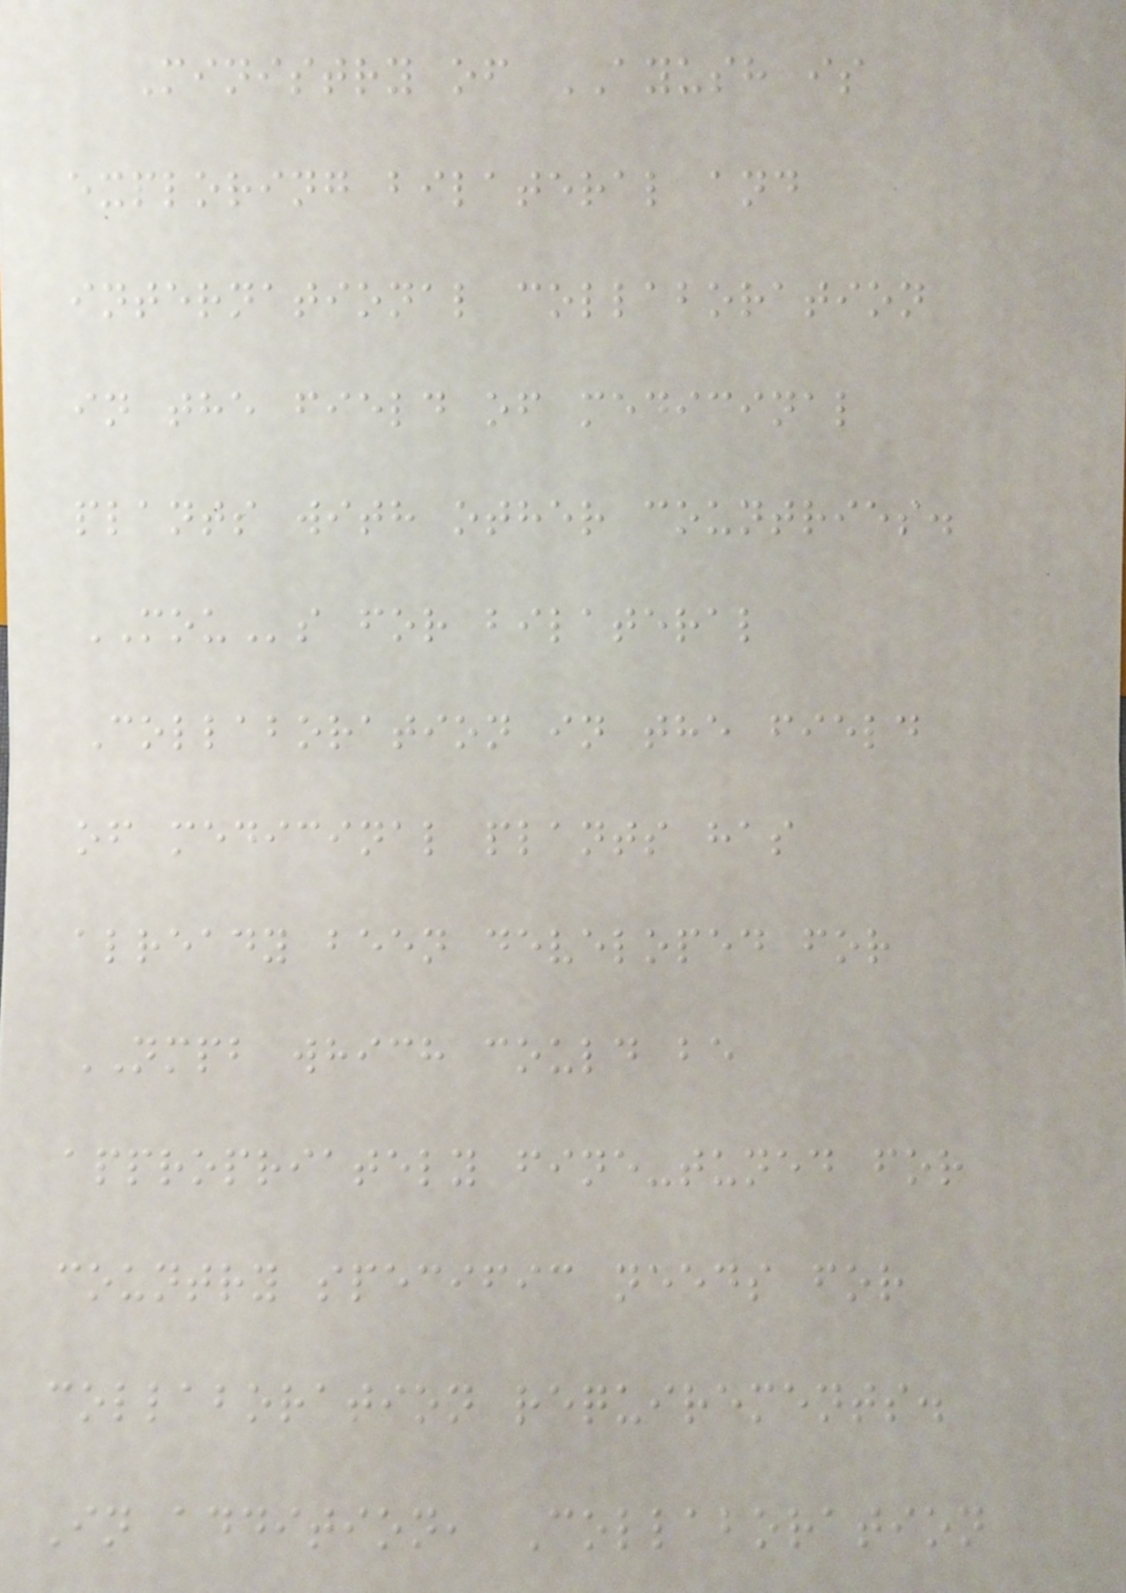Ministry of AYUSH is
exploring bilateral and
international collaboration
in the field of medicinal
plants with other countries.
MOUs for bilateral
Collaboration in the field
of medicinal plants has
already been developed for
NMPB which could be
appropriately fine-tuned for
country specific needs for
collaboration requirements.
In addition, Collaboration
